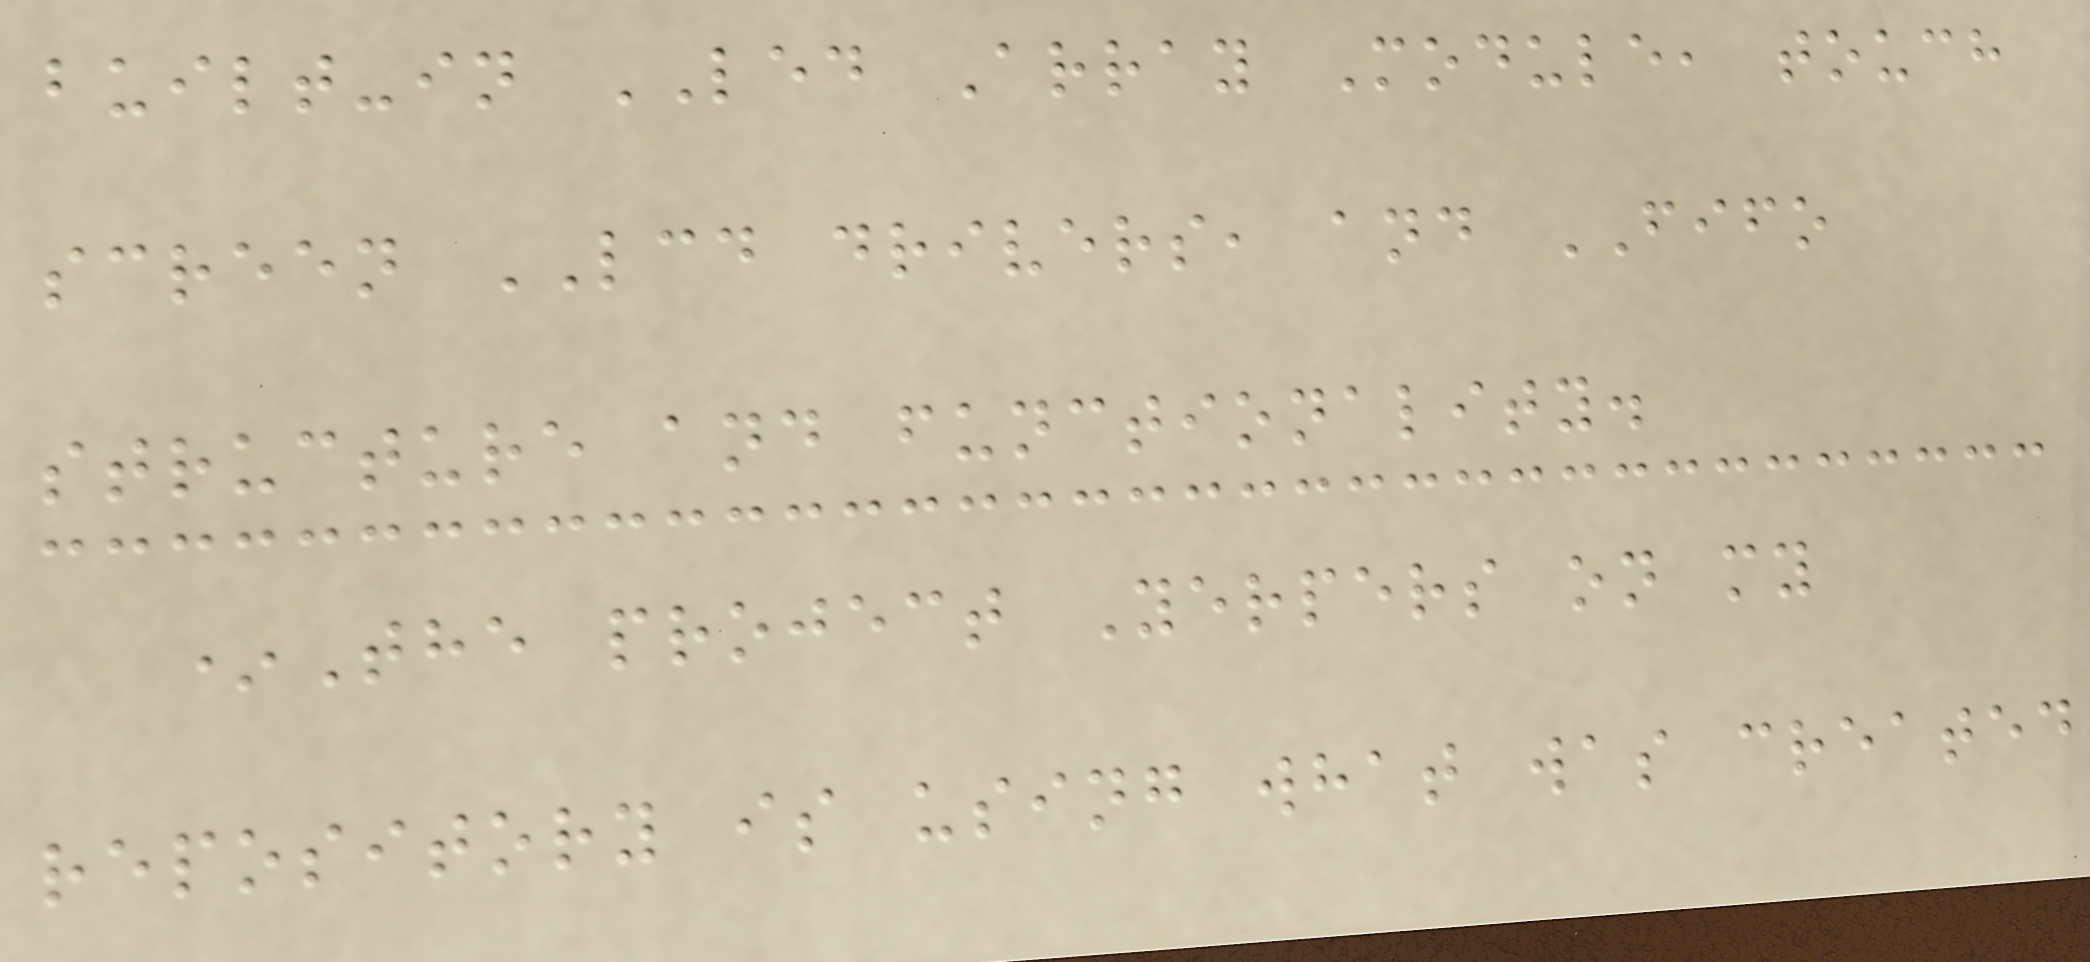built-in LED Array Module, touch
screen LCD drivers, and FIFO
structure and functionality.
*The project Yerpers on my
repository is using what was created
